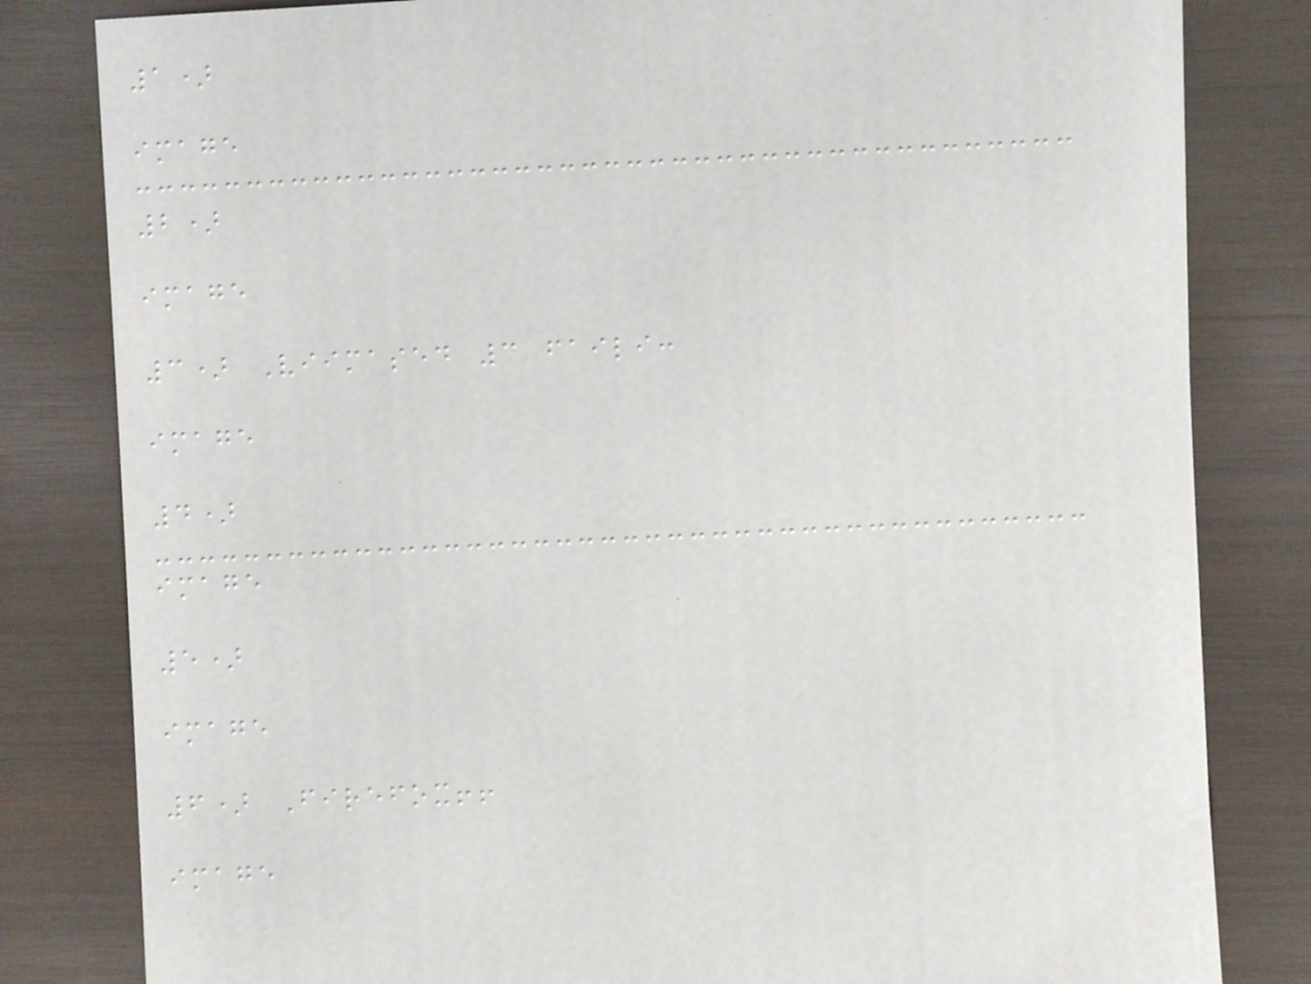1)
image
2)
image
3) Viimased 3 faili:
image
4)
image
5)
image
6) Firefox!!
image
